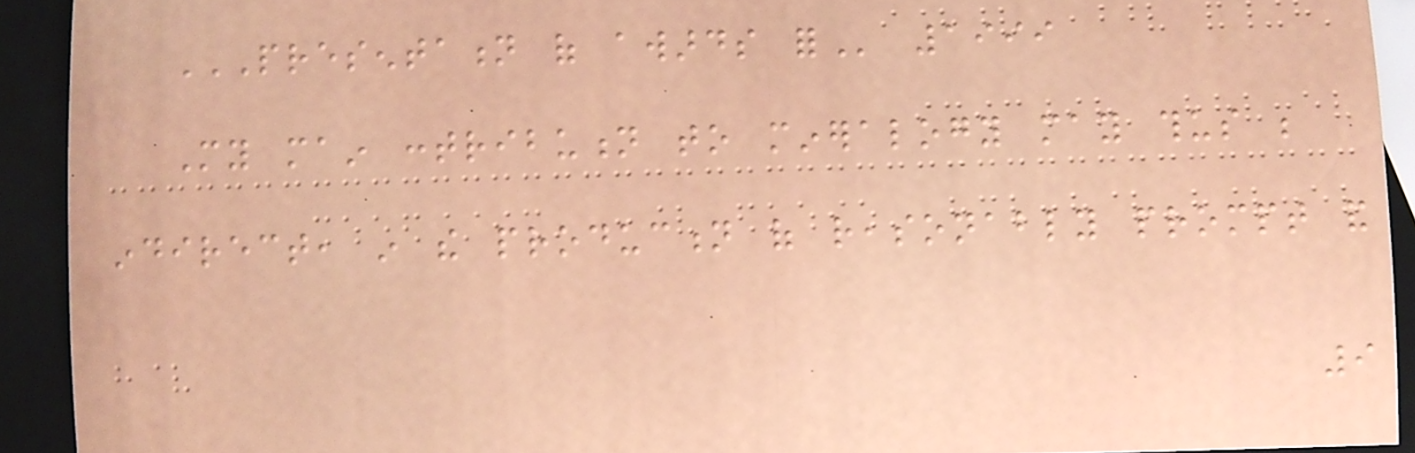PRESENTATION OF AWARDS FOR 1999
My main contribution to mineralogy may thus be
indirect, in the production of reasonably prompt and
9
